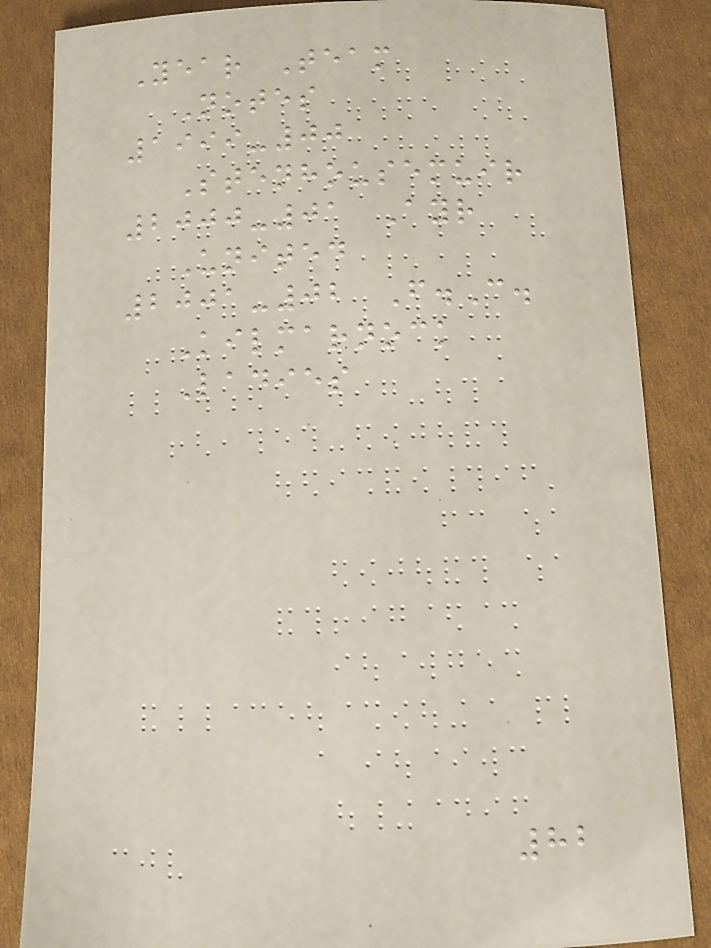Year Team
Notes
1999-00
Stenhousemuir
2000-01 Ayr
United
2001-02 F.C.
Kilmarnock
Ladies
82
